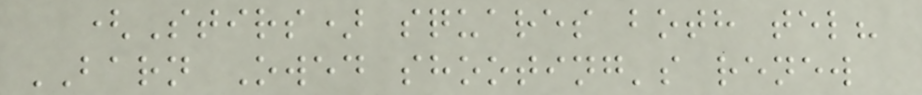(Stirs) squares both tel?
BARN Owed shooting's renew
